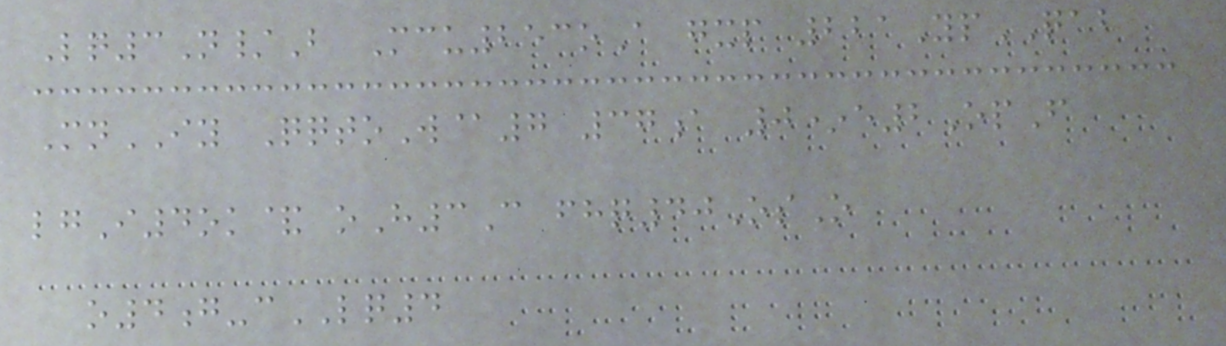Lq3N/B Mcu253oA gxp 221YpQAB
MnIY QqtoW@7 37a 0*e2OpF
lgI4ok& oH3C fhq40OsO
o4g-cLQ4
